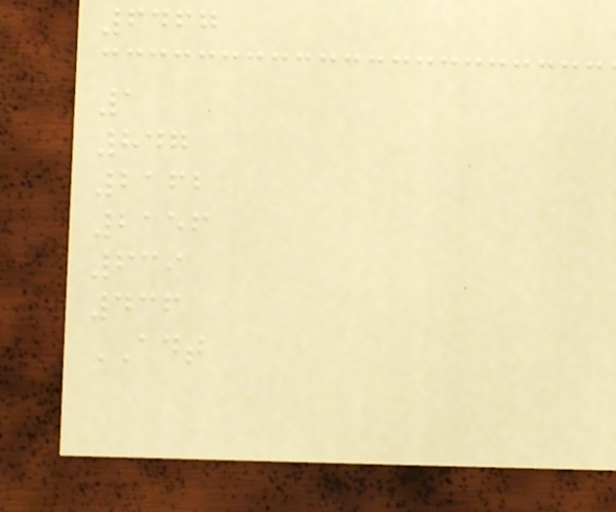6467
1
847
2162
2156
639
436
ADT
